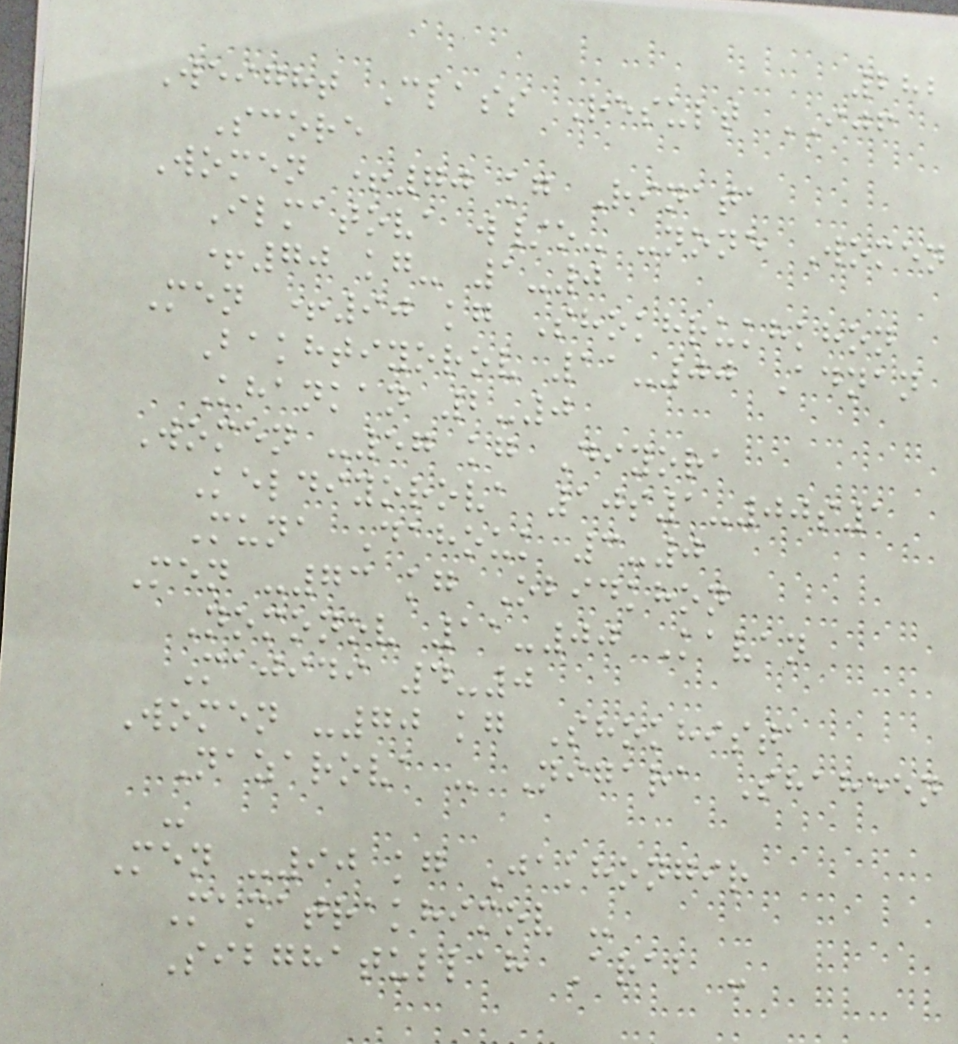282
Weight Class Result IJF
Score
Women +70 kg Rinata
Ilmatova w/o- -none Women
+70 kg- 1-0
Men +90 kg Shokhrukhkhon
Bakhtiyorov 11-00 Adnan
Khankan 2-0
Women -57 kg Diyora
Keldiyorova 10s1-00s1
Muna Dahouk 3-0
Men -73 kg Obidkhon
Nomonov 11-00 Kavan
Majidi 4-0
Women -70 kg Shokhista
Nazarova - Nigara Shaheen
-
Men -90 kg Jakhongir
Mamatrakhimov -
Sibghatullah Arab -
